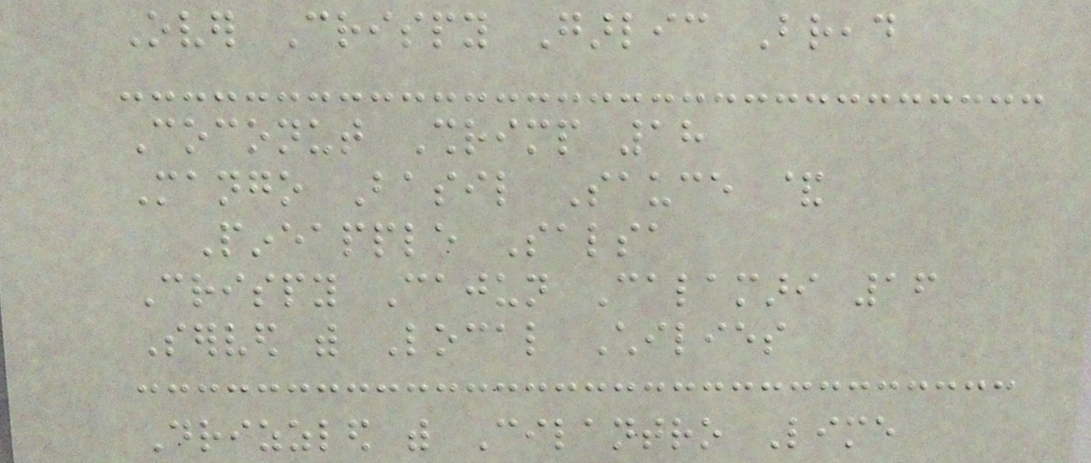Over Crispy Garlic Bread
Coconut Shrimp 18
Mango Basil Sauce &
Pineapple Salsa
Crispy Cajun Calamari 16
Served with Local Chilies
Drizzled with Cilantro Lime
